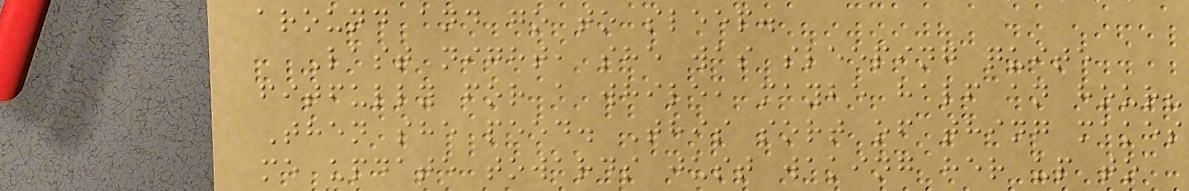around and go to sleep.
Last night, she was sleeping quite
fitfully for a while, maybe half an hour?
Then she peed. This sort of thing makes
me update towards just waking her up to
